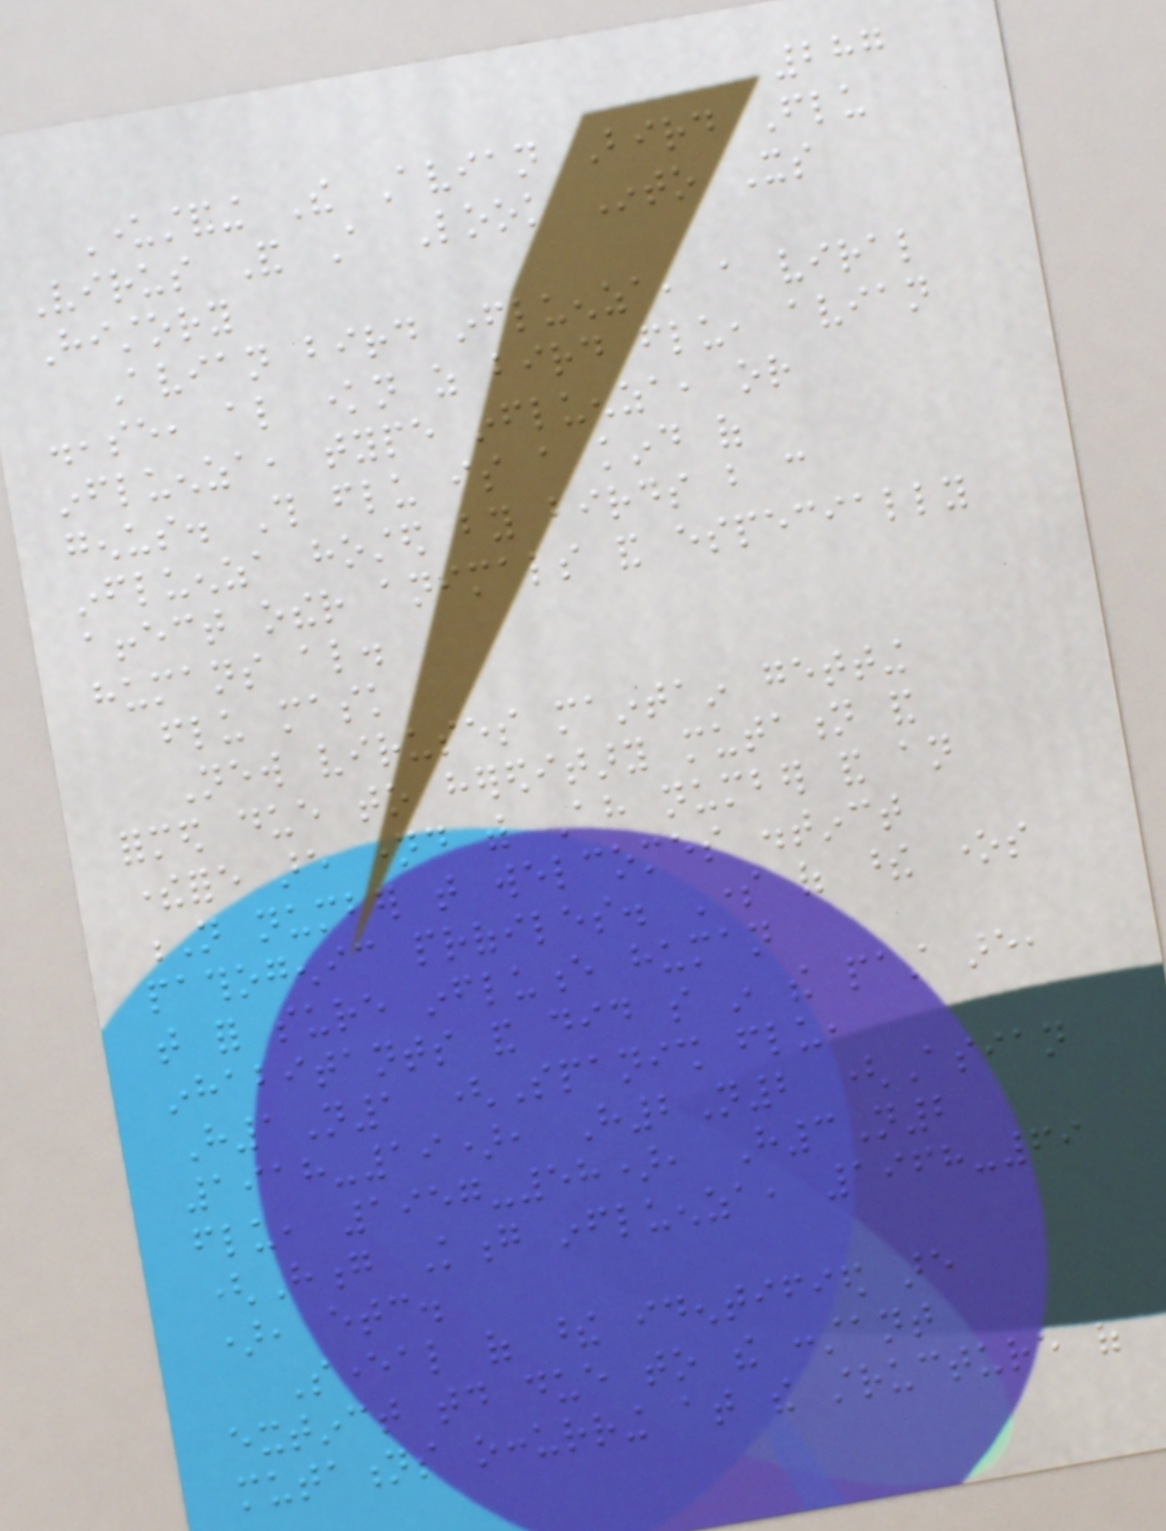287
Understanding The Avian Bird Flu
Virus And A Look Into Its
History
Avian bird influenza, a viral
disease, also known as bird flu, avian
influenza, type influenza, or
genus. This flu is a kind of
influenza hosted by birds but can
affect other animals and especially
humans also.
flu mask
New viruses maintain getting
formed due to hereditary mutation and
therefore are named with Ah number and an
N number that welcomes distinct
pathogenic profiles. Some of these ones
that for sure influence human
inhabitants and did so in the past are,
H1N1 (Spanish flu,
1918-19), H2N2 (Asian
flu, 1957-58), H3N2
(Hong Kong influenza, 1968-69
), etc.
Several of these identified are
extinct today due to the constant
mutations occurring at the structure of
